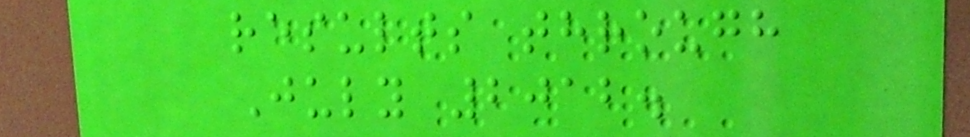results through
July 2012.
